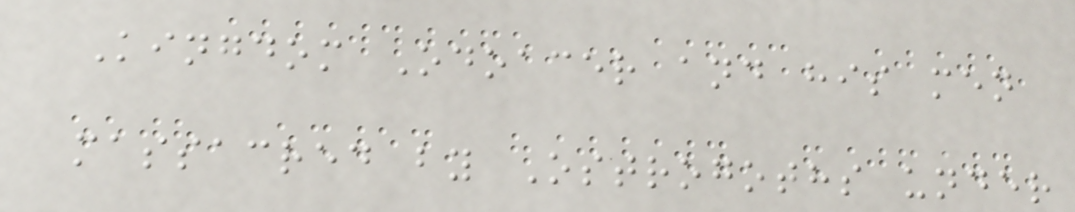Kingdom Odoacer and his men
massacred by Ostrogoths under
